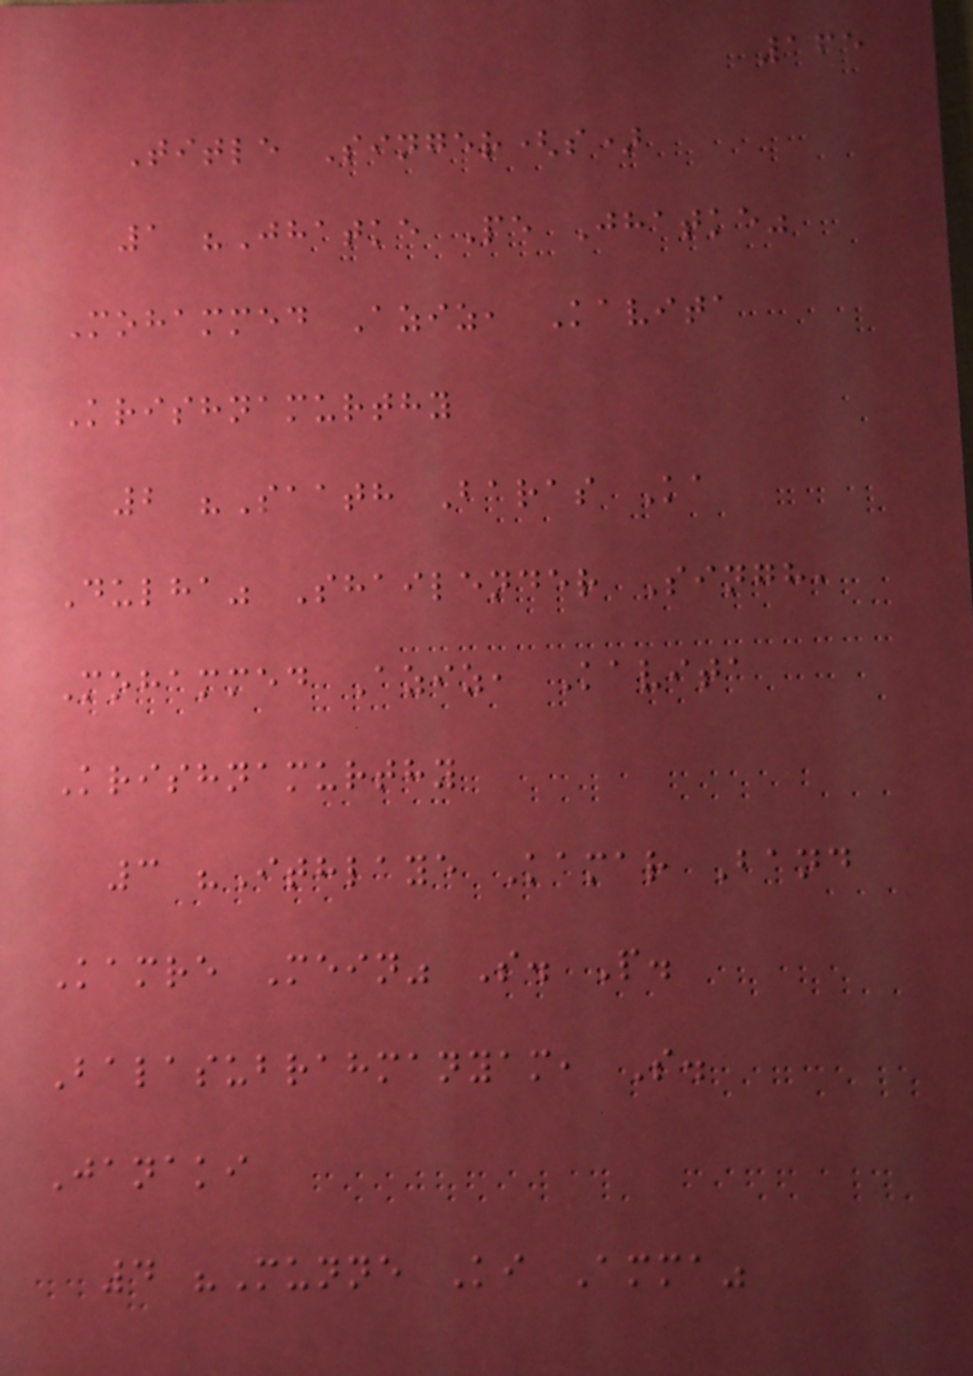165
Title Singer(s)
1 "Jhatke Pe Jhatke"
Mohammed Aziz, Kavita
Krishnamurthy
2 "Saath Baras Ka
Dulha" Shailender Singh,
Mohammed Aziz, Kavita
Krishnamurthy
3 "Ithlaye Kamar Band
Kamre Mein" S. P.
Balasubrahmanyam, S.
Janaki
4 "Munne Ki Amma"
